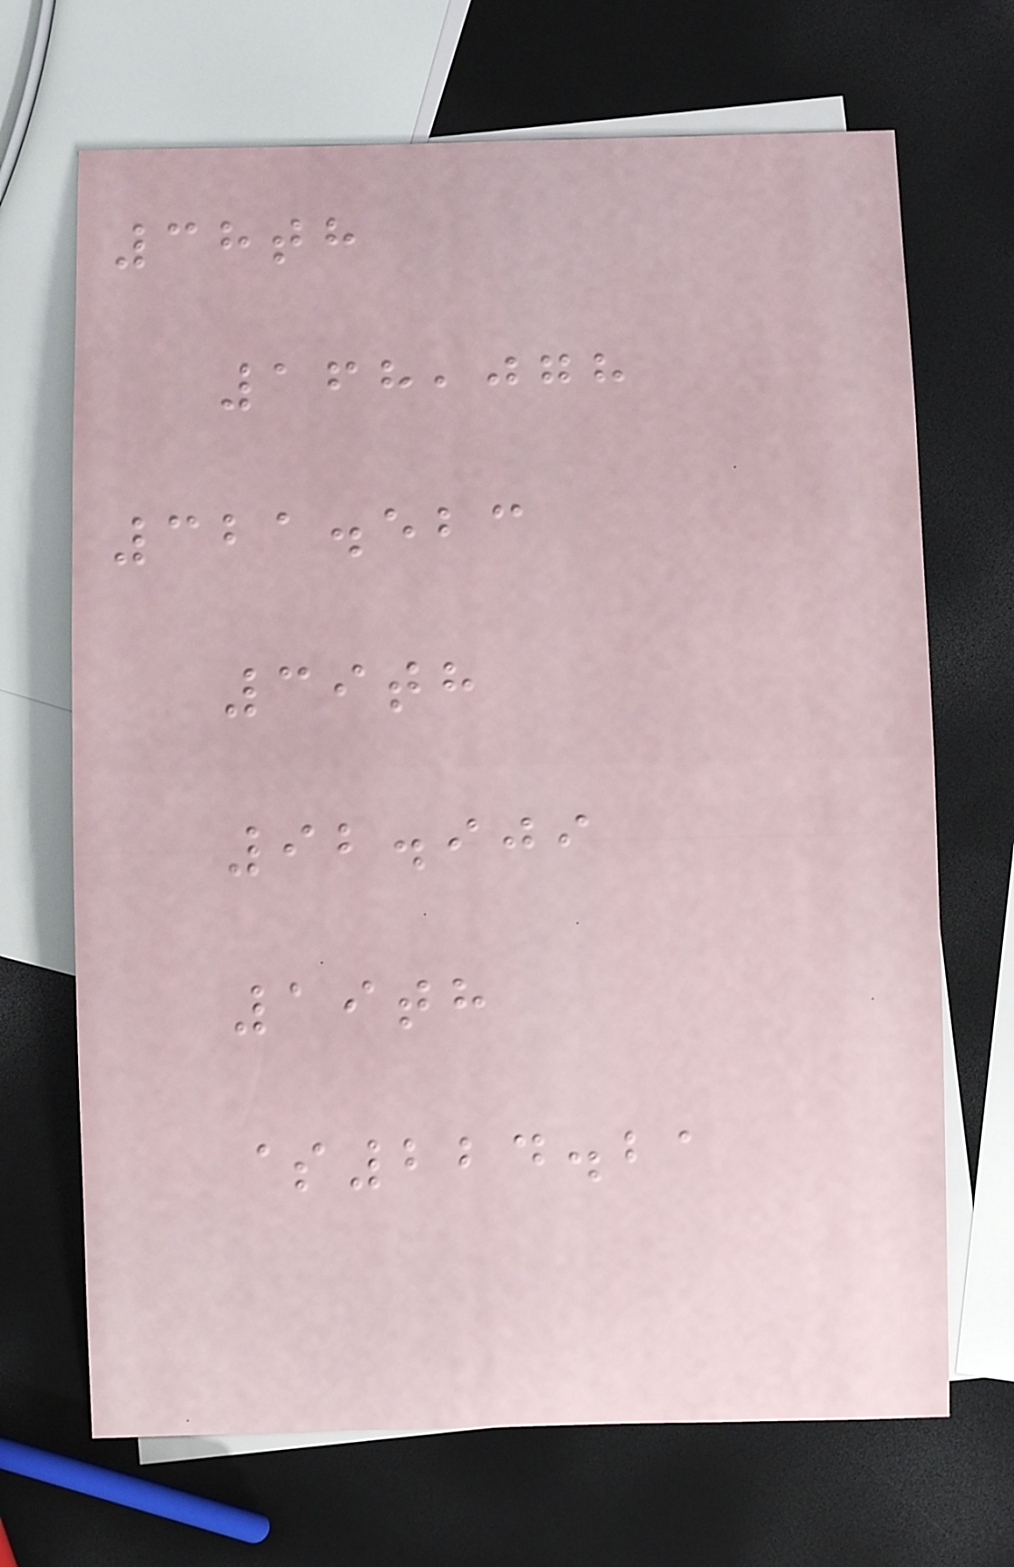38th
168,078
321.523
39th
92.909
19th
$224.21
